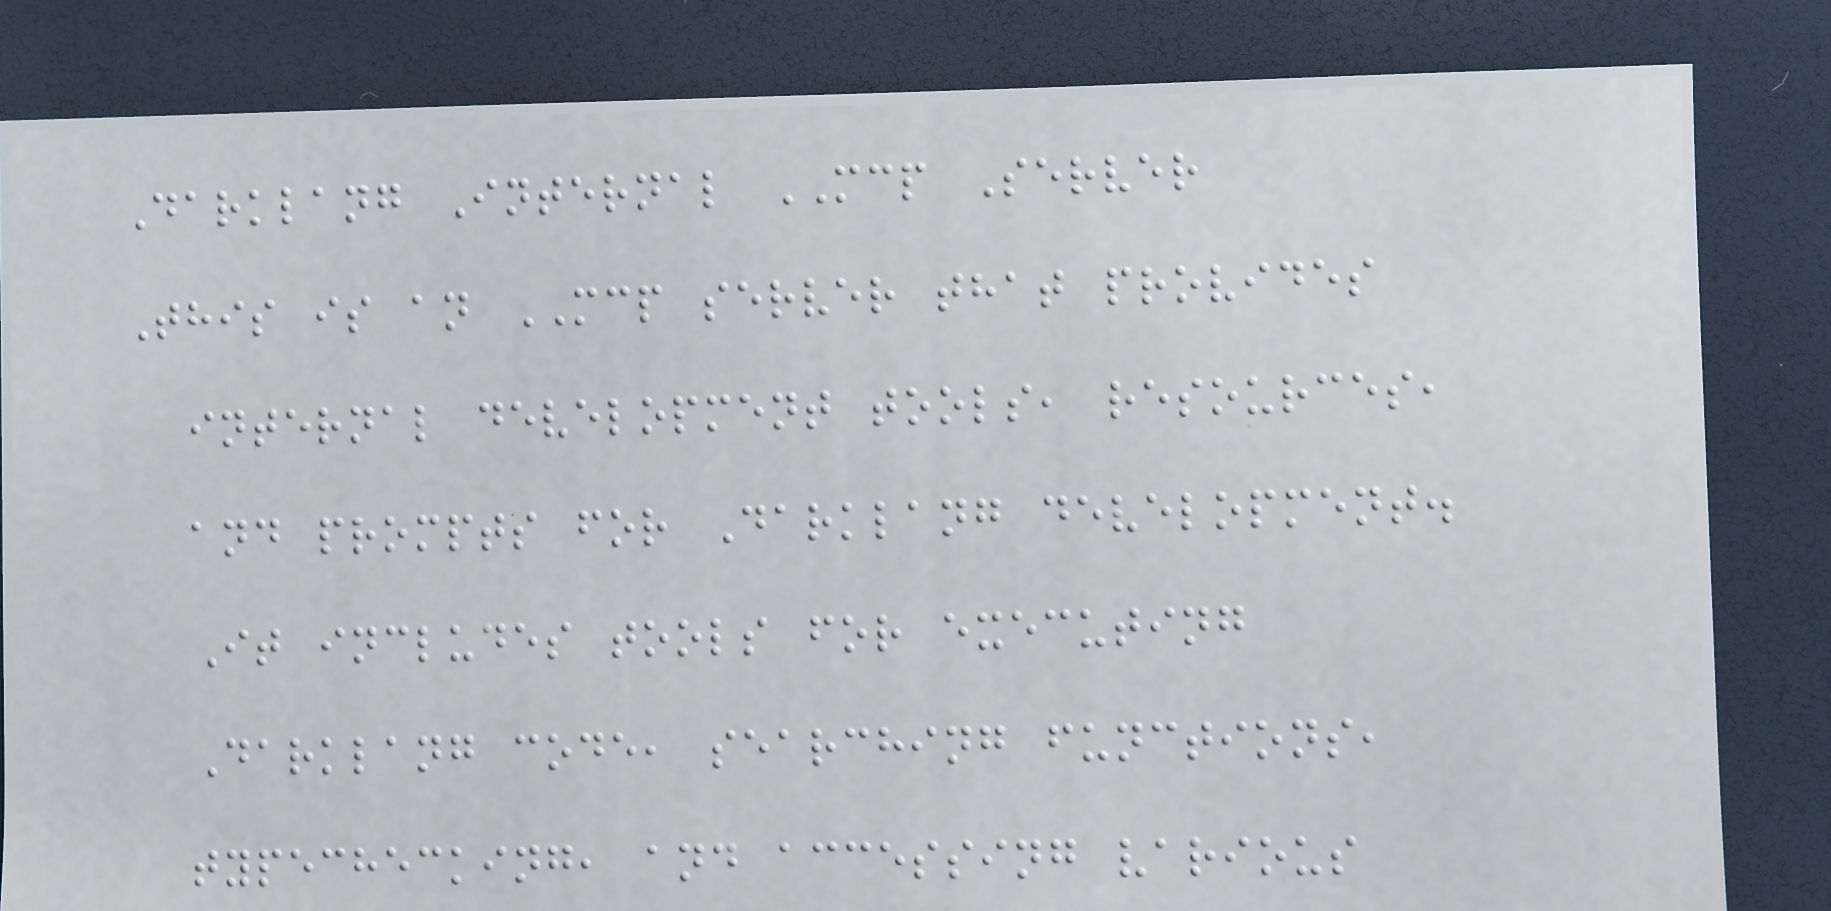Darklang Internal MCP Server
This is an MCP server that provides
internal development tools, resources,
and prompts for Darklang development.
It includes tools for executing
Darklang code, searching functions,
typechecking, and accessing various
